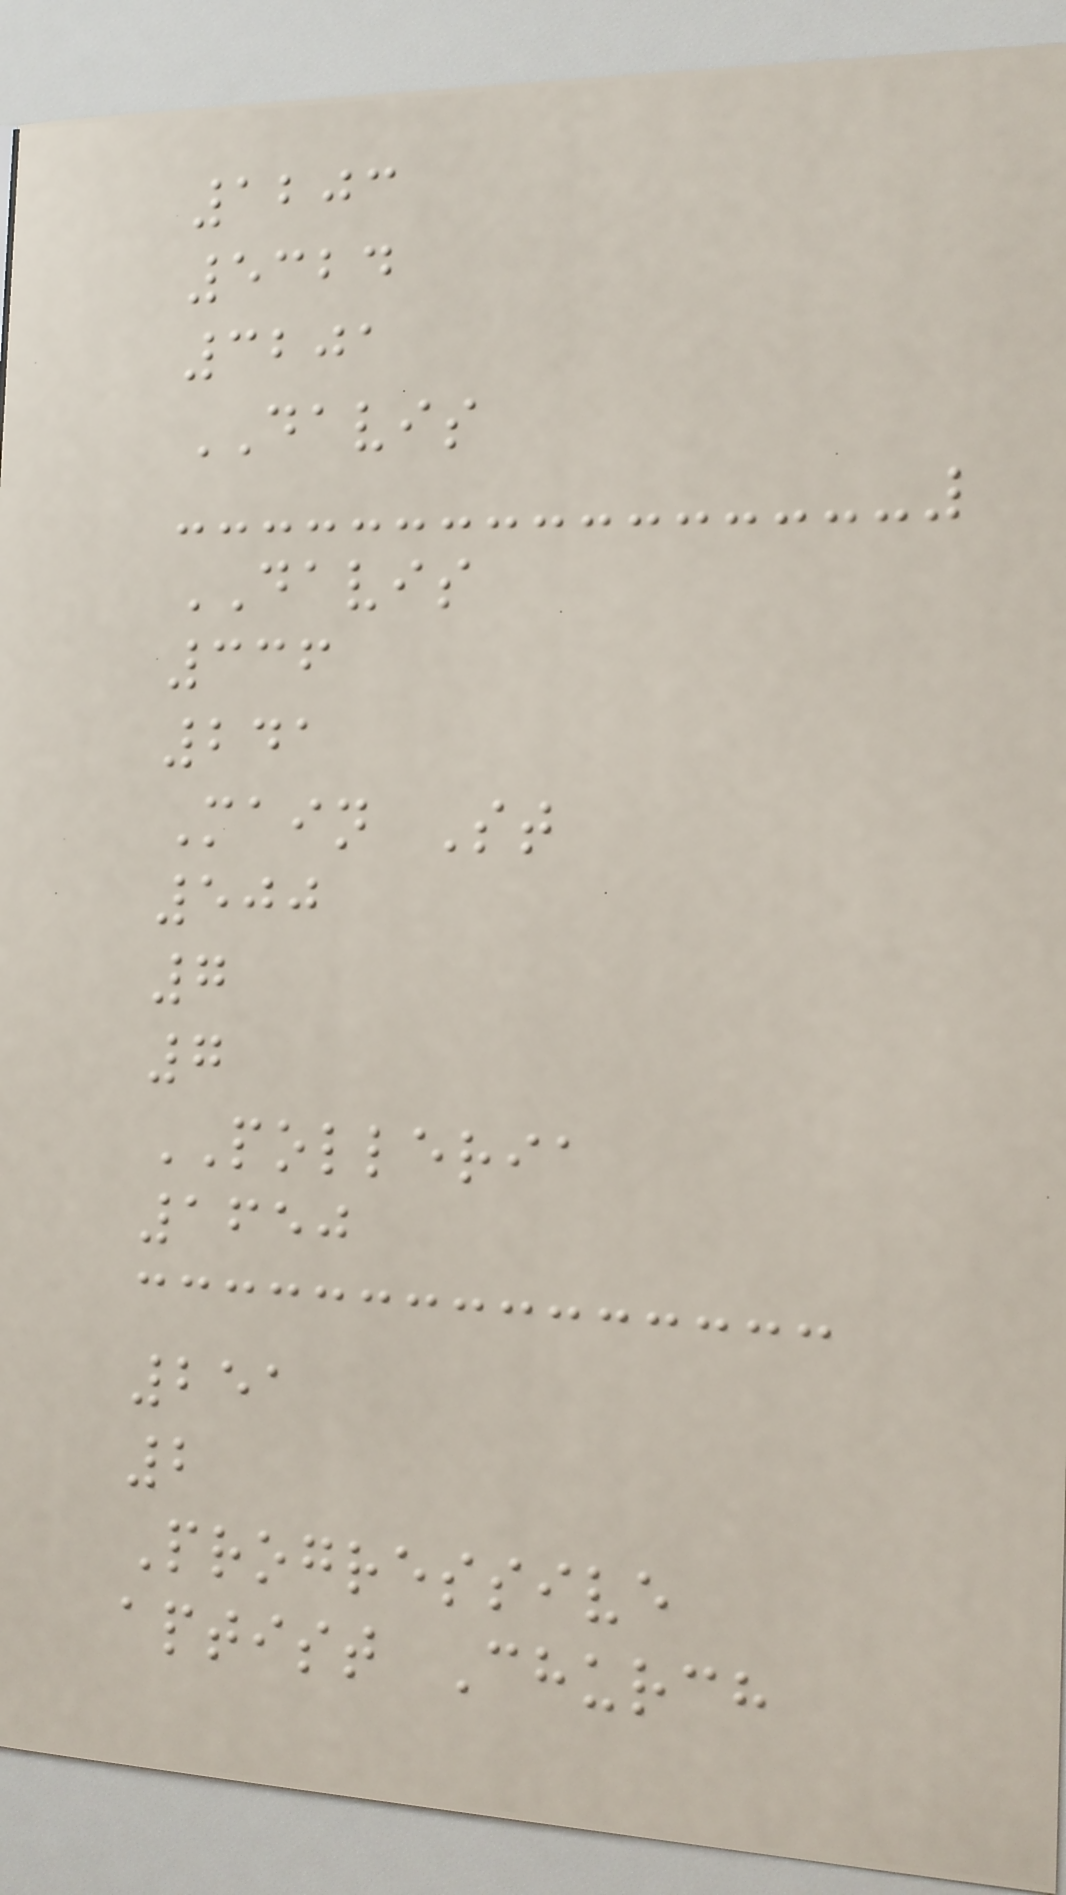1203
5324
3201
DAVIS
DAVIS
336
241
Main St
500
7
7
POLLERIA
1650
251
2
Progressive
aptist Church
